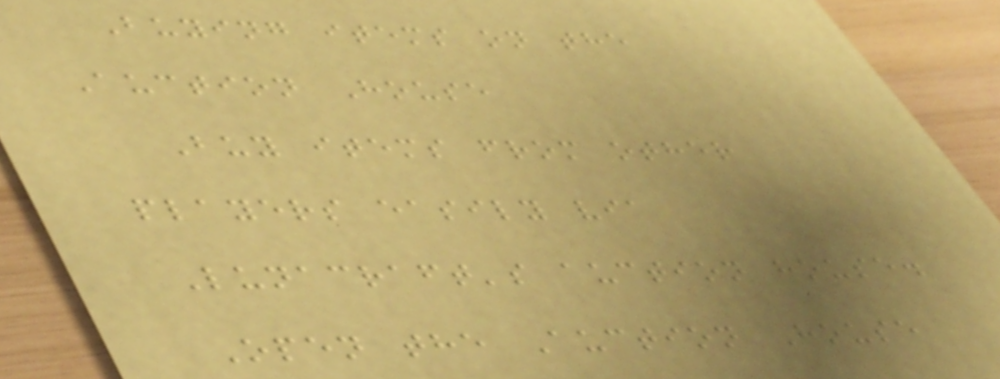Buying items on the
Auction House
Buy items from other
players easily via
Lunacraft's auction house.
Open the Auction House
